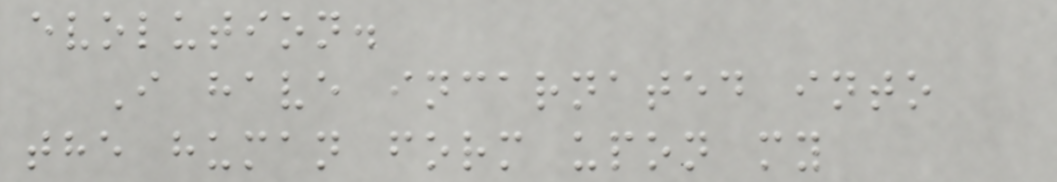evolution.
I have incarnated into
the human form upon my
